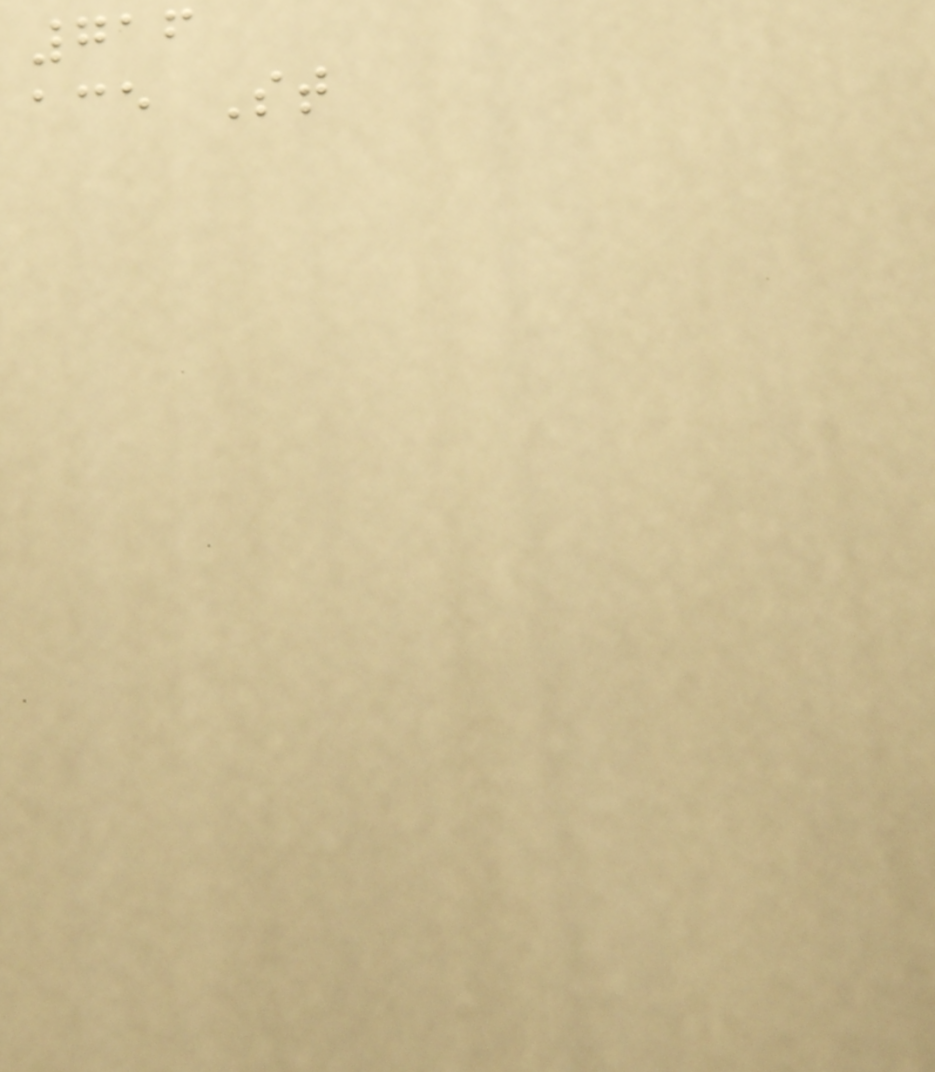716
ace St
